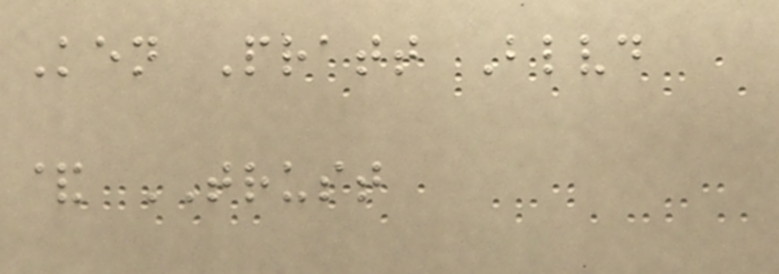Ken Pratt Blvd
& TRUST
